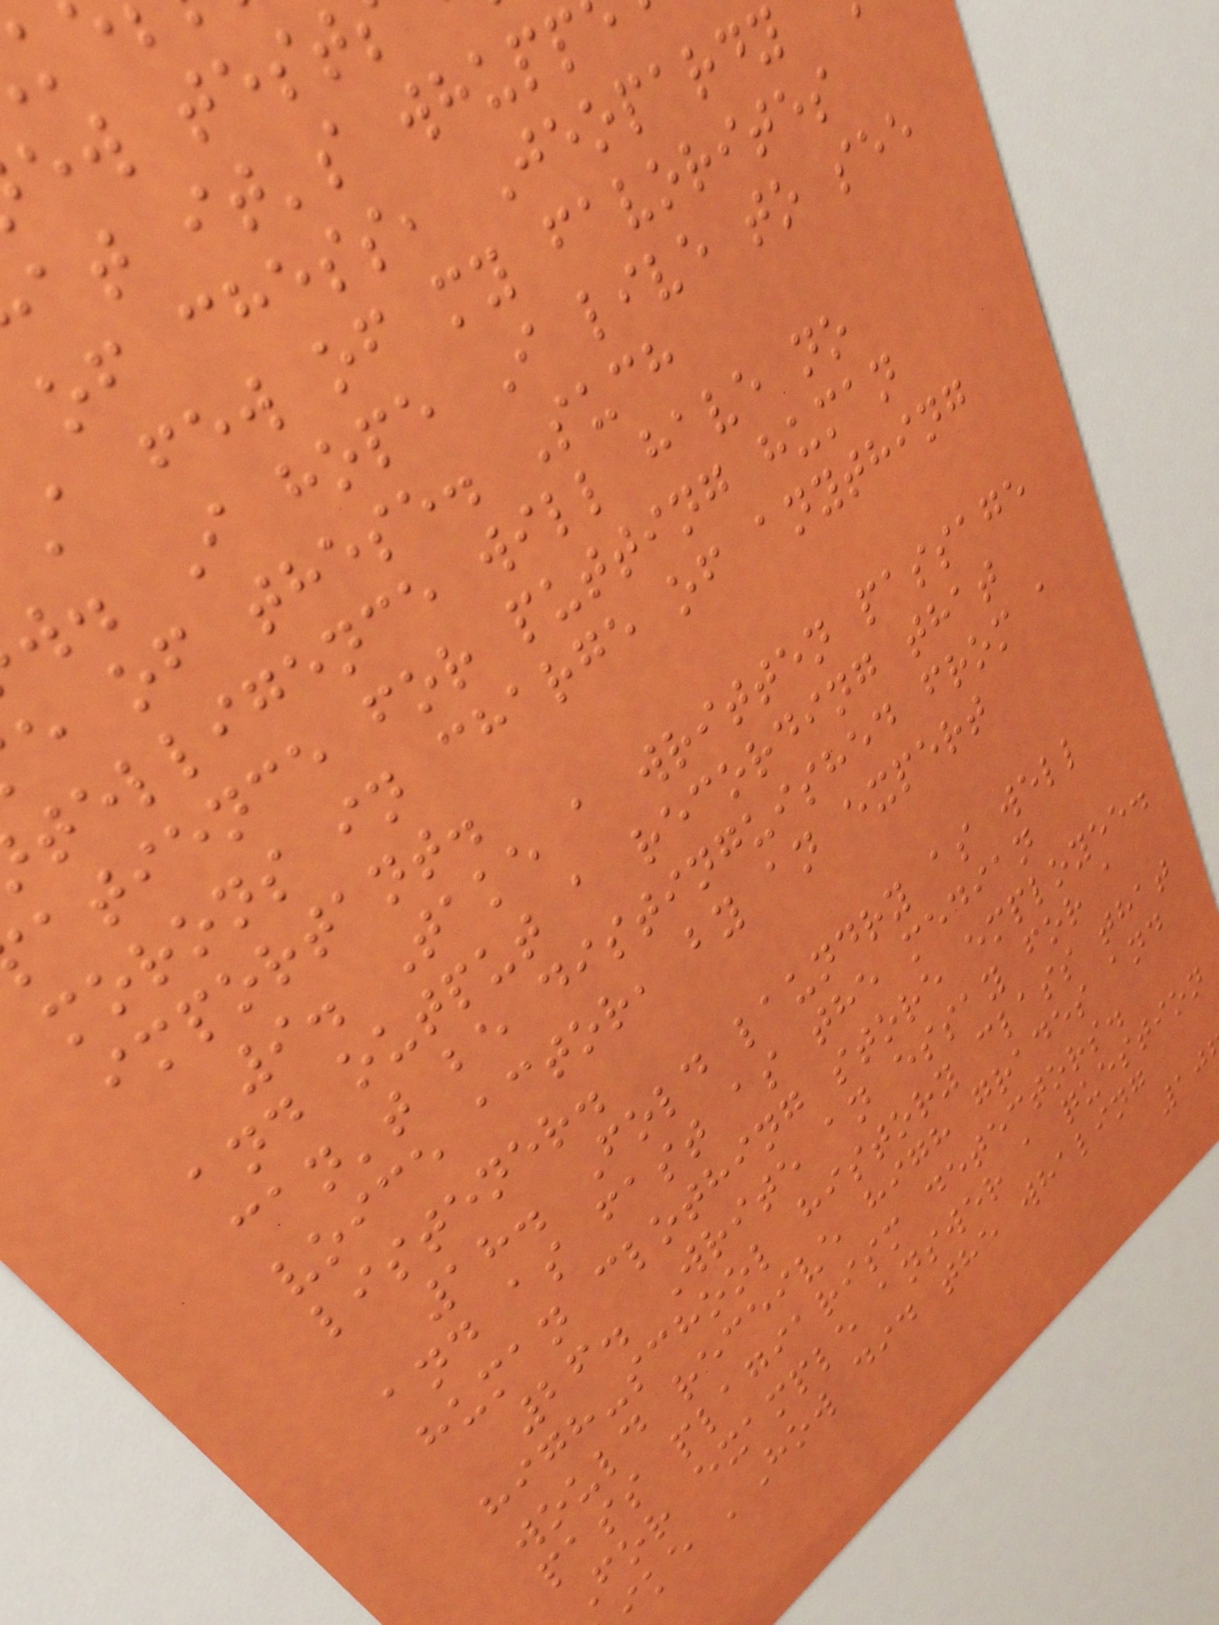ew test
at it's whupp
of chess, Jeopardy
a few of my favorites
w. I hope I live to see
e of these. Such
telligence will have no
atience for putting human
morons in charge of anything
important.
9. Take a written passage
and output a recording that
can't be distinguished from a
voice actor, by an expert
listener.
18. Fold laundry as well
and as fast as the median
human clothing store employee.
26. Write an essay for a
high-school history class that
would receive high grades and
pass plagiarism detectors.
For example answer a question
ike 'How did the whaling
